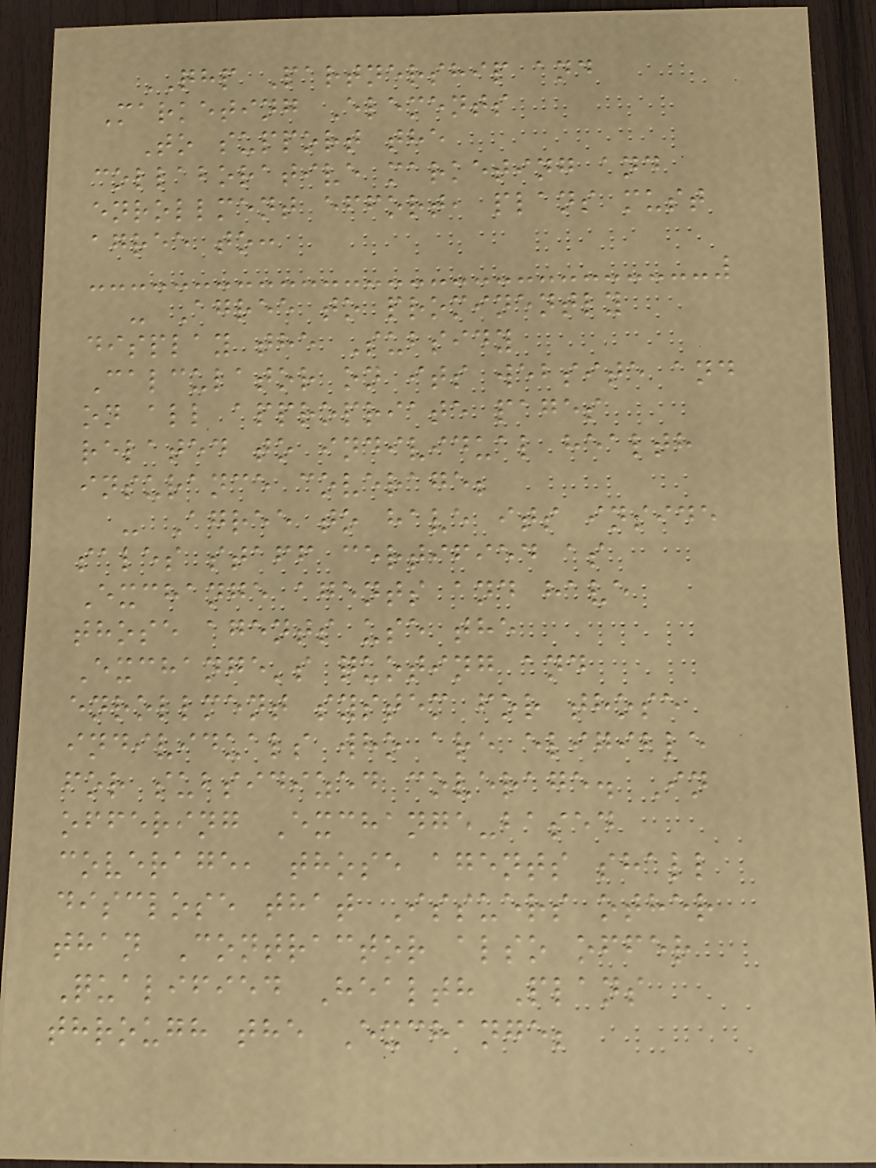QHP Partnership and
Marketing Elements
To support the
collaborative marketing and
enrollment effort, plans must
agree to:
- Agree to prominently
display the Subsidy
Calculator on its website and
on all appropriate pages
related to individual health
insurance coverage;
- Agree to have its inside
sales staff certified as
Exchange agents and have
those agents use the
Exchange's quoting and
enrollment system for those
individuals who are eligible
for subsidized coverage. In
offering Exchange-based
coverage, those agents shall
disclose that Issuers other
than Contractor also offer
Qualified Health Plans
through the Exchange;
